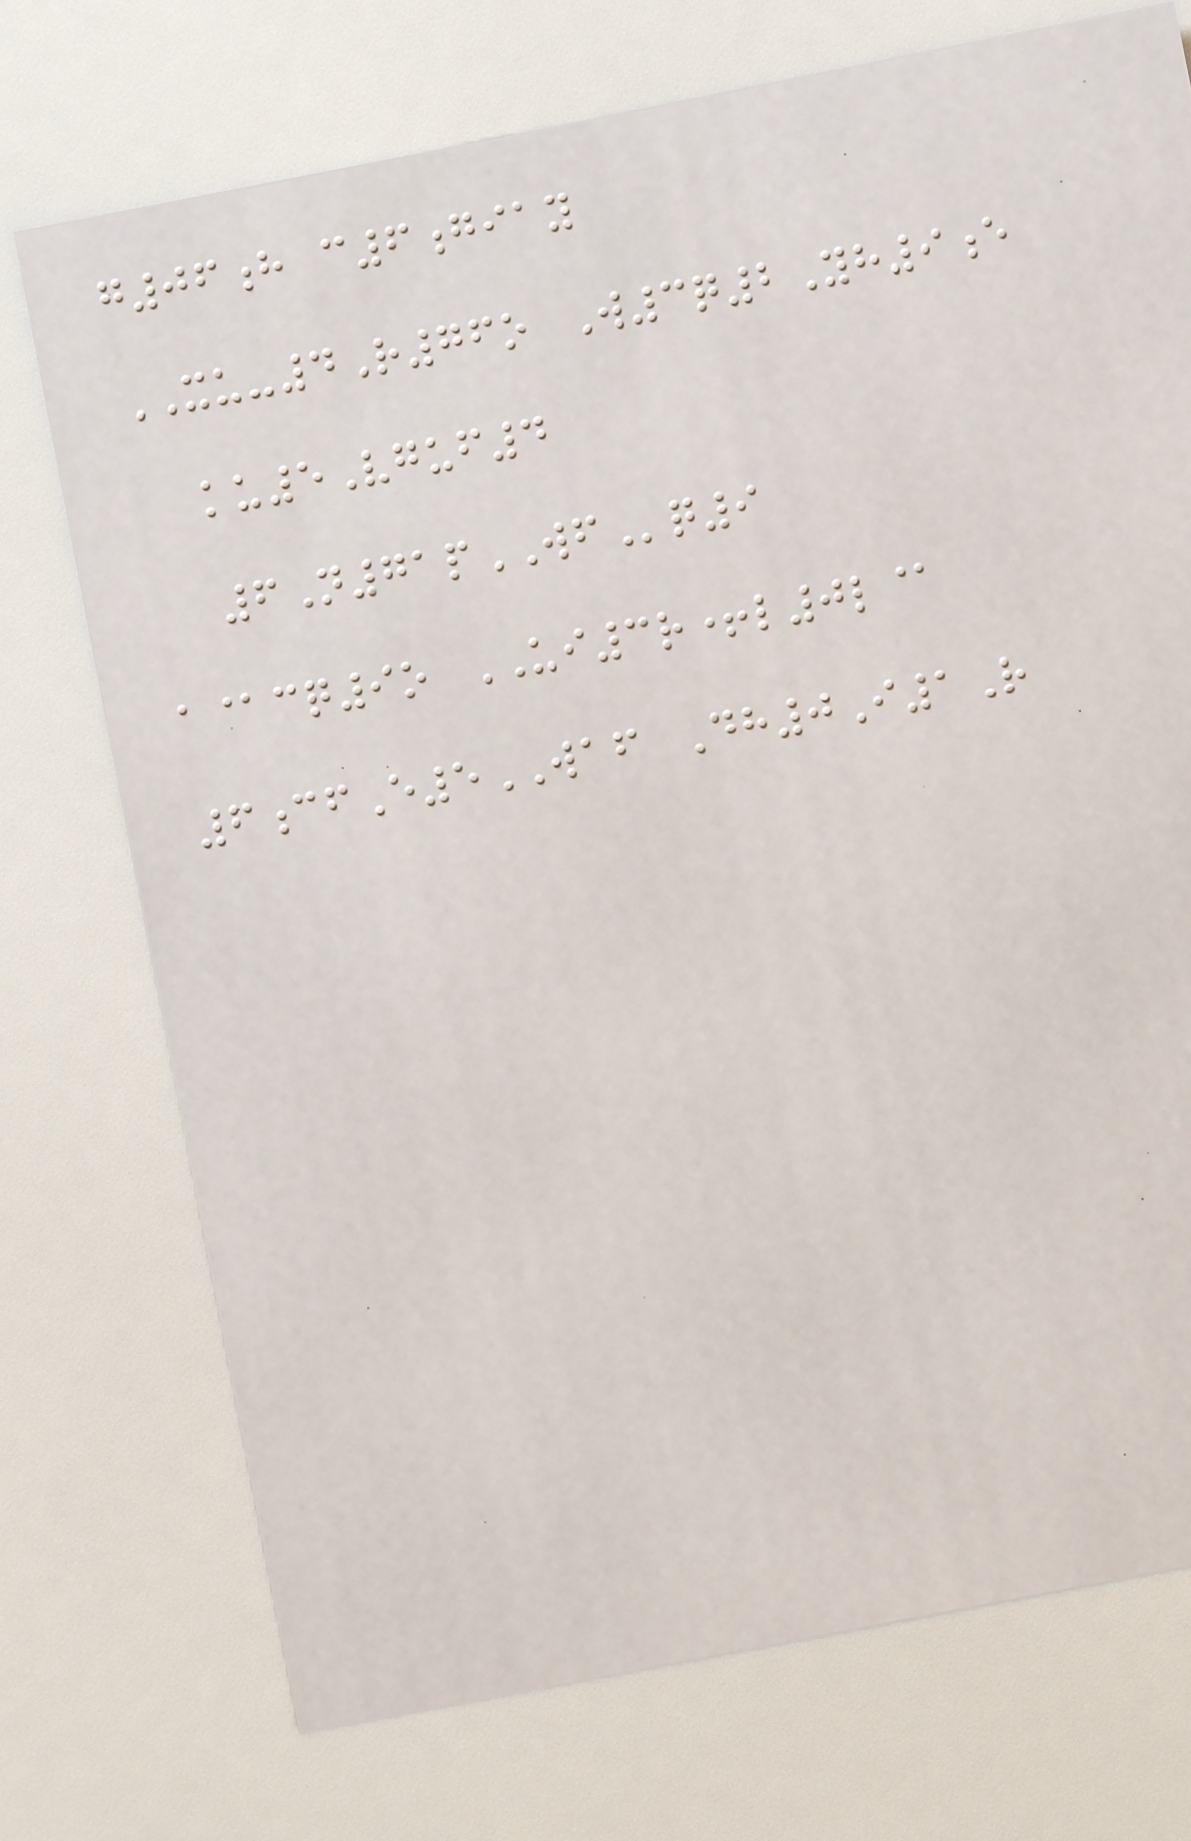g06h c6giay
XU-4R76o W3q2Yh9e
ku5Vguf4
6N71pWFq9
a@cq9o UI3r+l0l@
6cfE5WAF Dh0I1R
